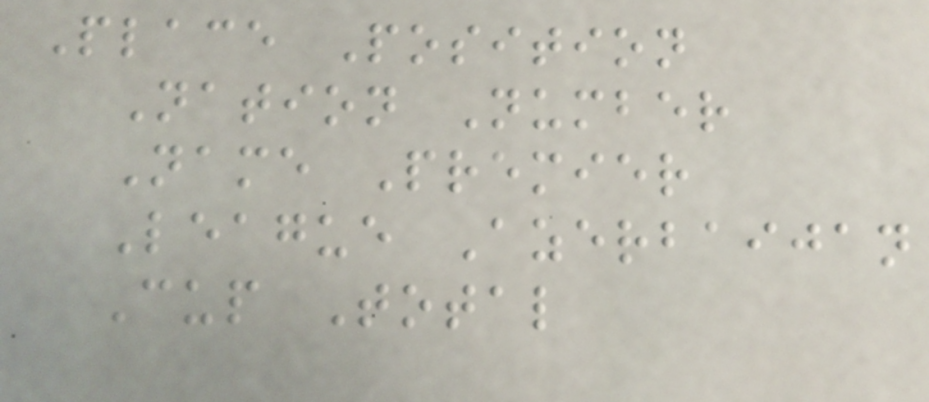Place Position
Nation Number
Name Premier
League Azerbaijan
Cup Total
